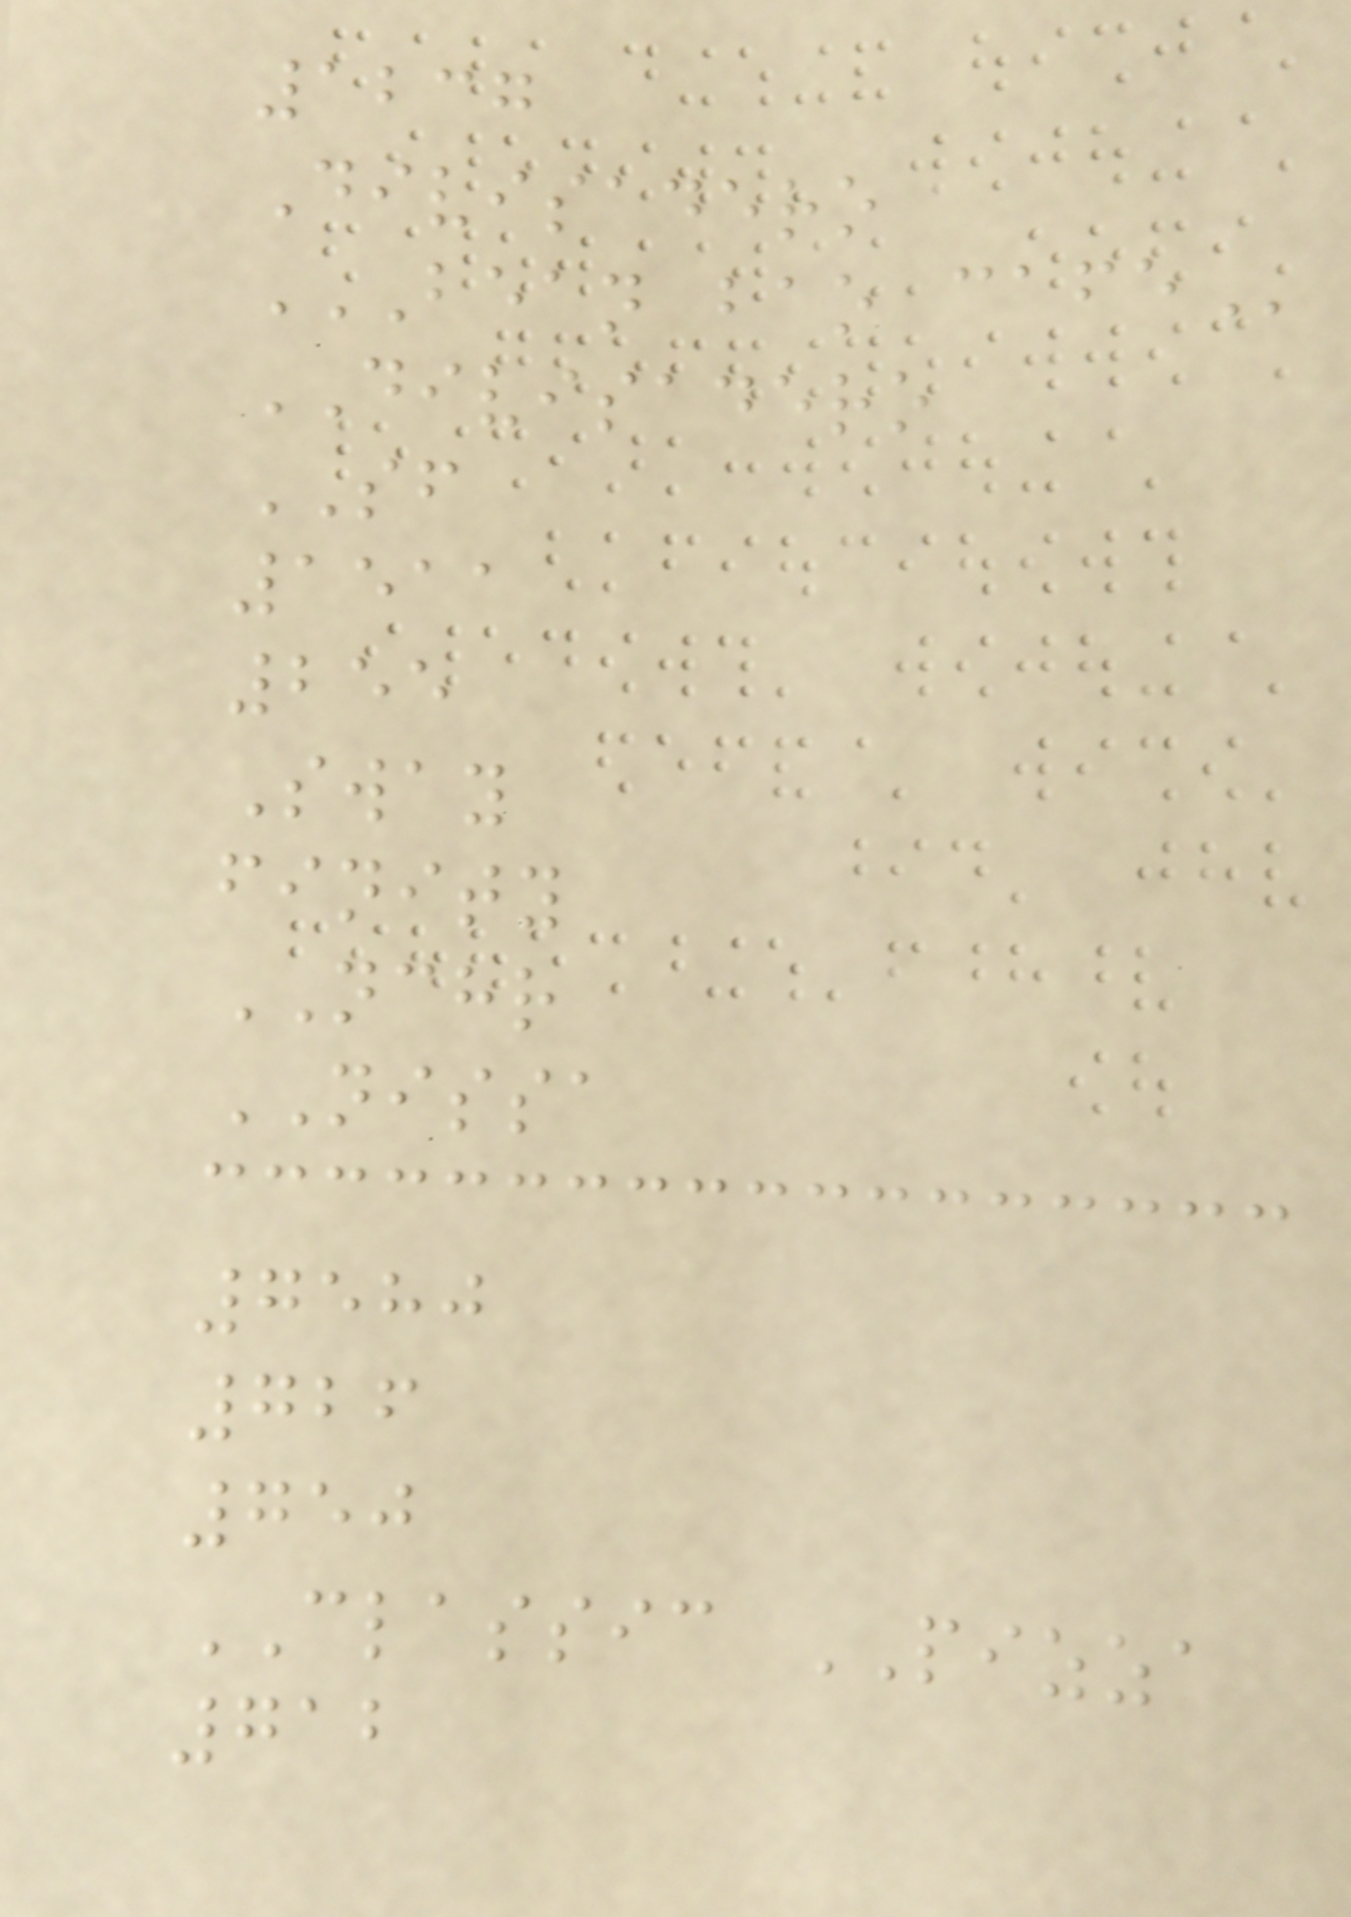1237
Divisadero
BEAN BAO CAFE
DIVISADERO
SF
1511
255
Sway
finity
NCHR
NISSA
7580
726
750
CLASSIC PIZZA
712
